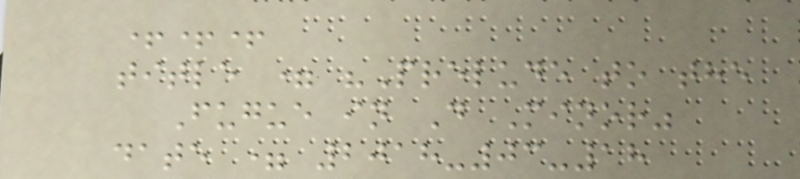+++
title = "Prelude to the
Fugue in D Minor"
date = 2018-03-18
